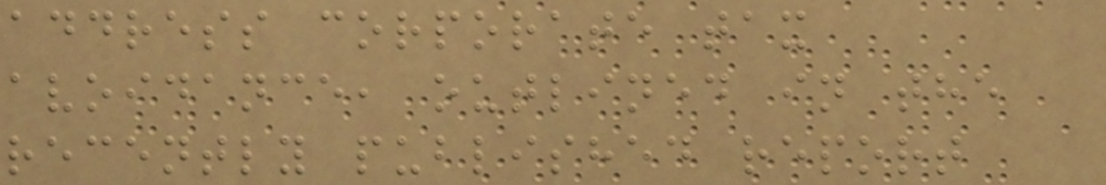address corporate tax
avoidance, outlined in the
recently published report
